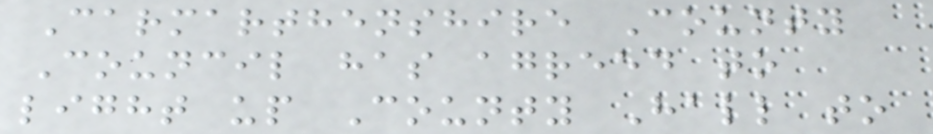Carmarthenshire County
Council has agreed to
light up County Hall to
